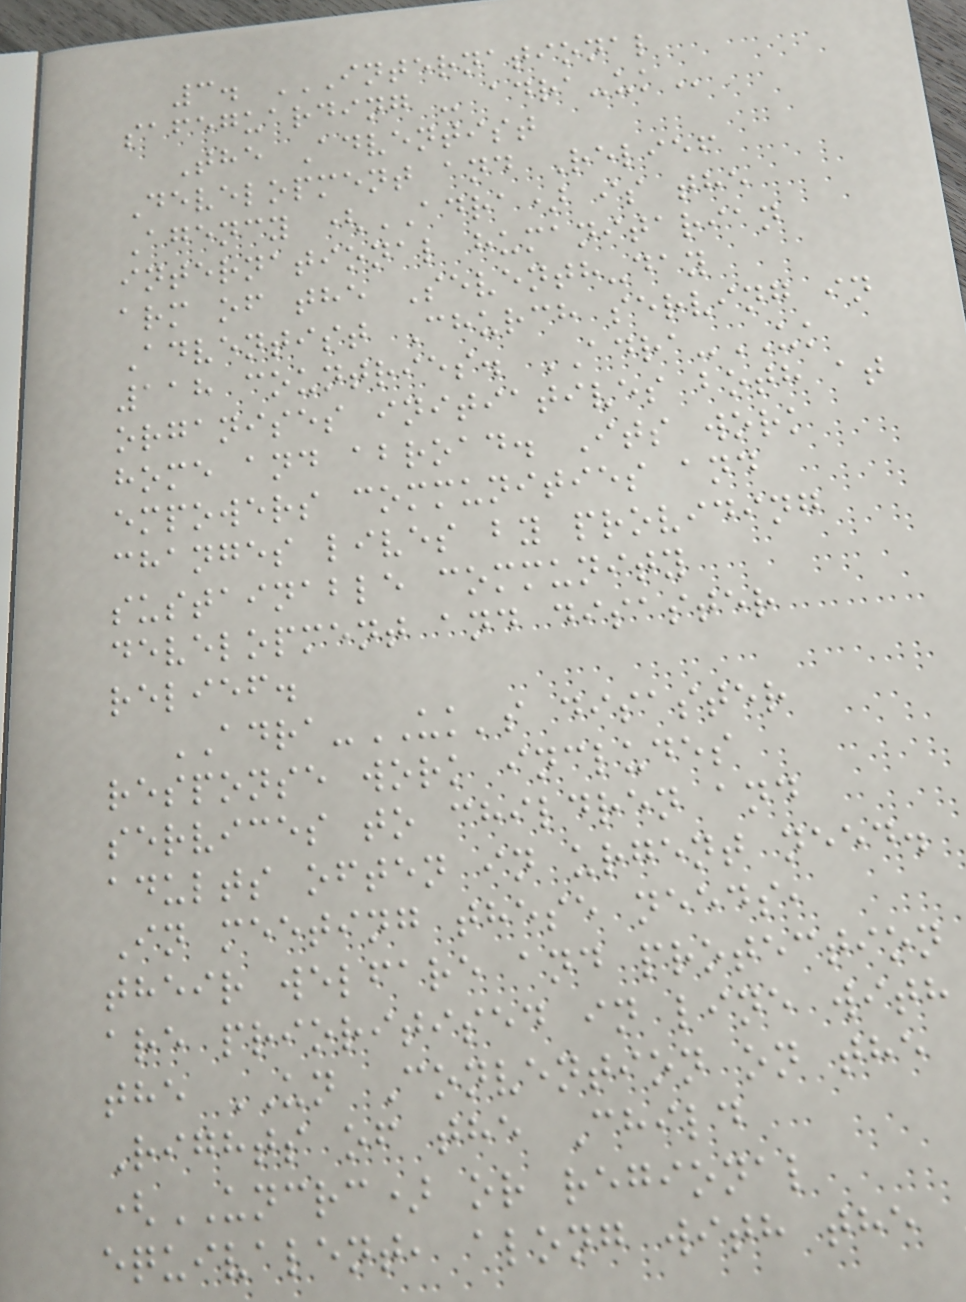3. INTERNATIONAL
SAFEGUARDING - ADRA-UK
The Adventist
Development and Relief
Agency (ADRA) is the
international humanitarian
arm of the Seventh-day
Adventist Church serving in
118 countries. ADRA-UK
organises initiatives both at
home and abroad. Its work
empowers communities and
changes lives by providing
sustainable community
development and disaster
relief.
ADRA-UK's disaster
response work includes
services to children and
adults often in urgent need.
In meeting these needs,
their welfare and protection
are prioritised in line with
the UN Convention on the
Rights of the Child
(UNCRC) or regional
equivalent, along with the
